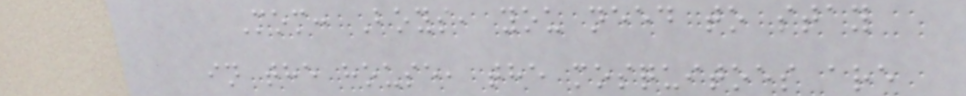Mom: Boys, you need to stay
in the house, the mosquitoes are
